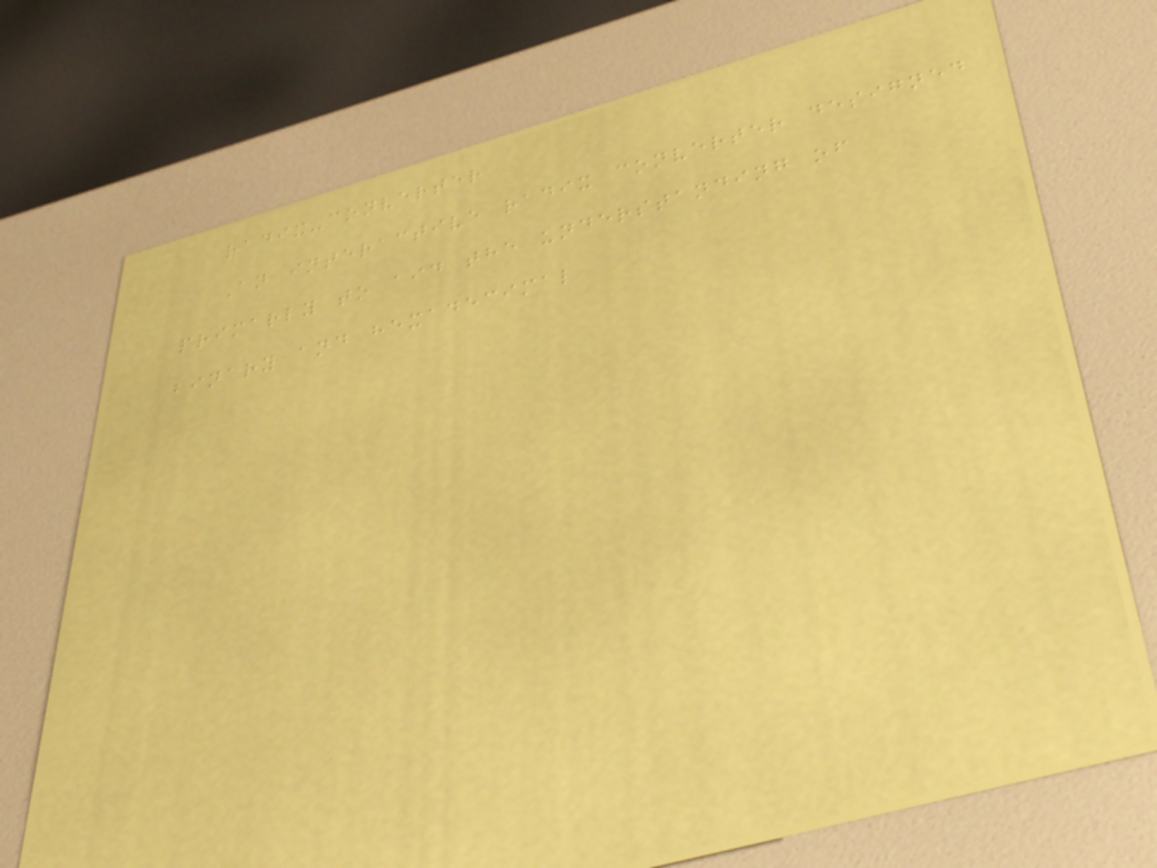radix-converter
An interactive radix converter designed
primarly to aid the understanding of
binary and hexadecimal
